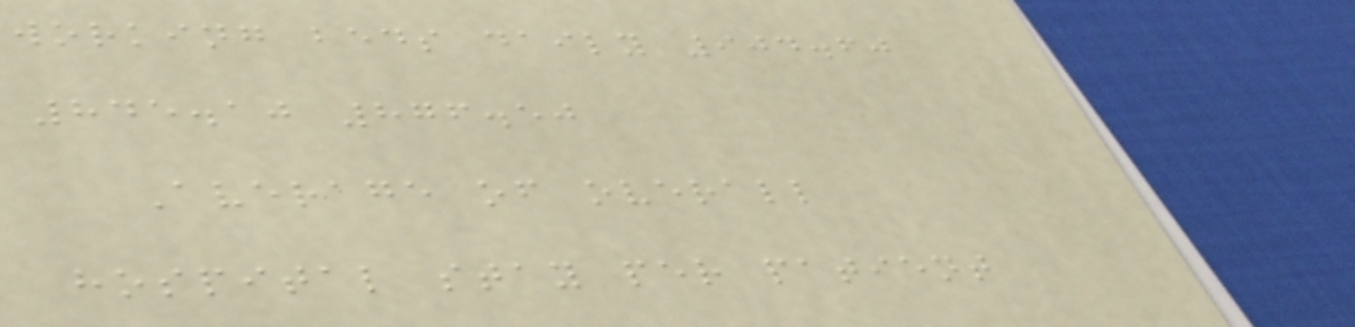working beds daily 904.60
845.10 876.50
Average of overall
hospital stay per patient
